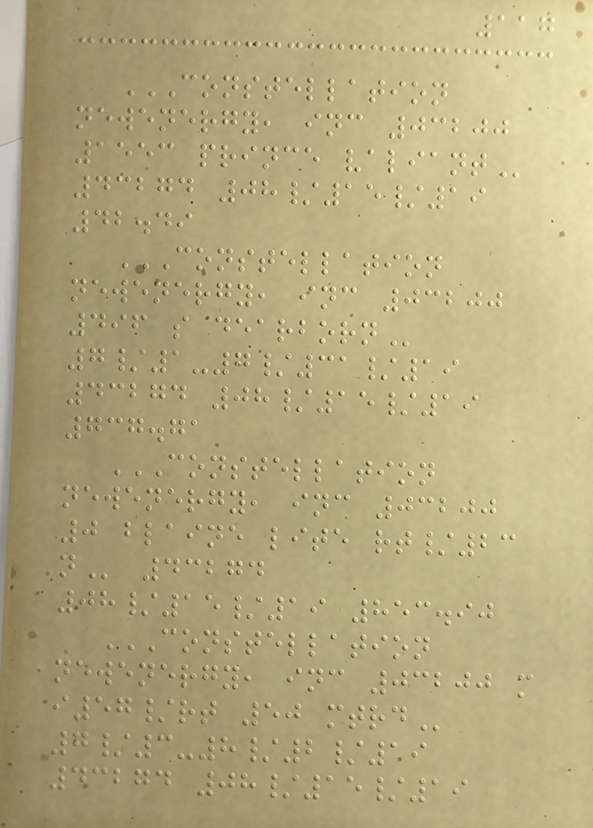117
CONSTELLATION
NEWENERGY, INC 03200
1553 PRINCE VALIANT
43274 08/15/19
42.49
CONSTELLATION
NEWENERGY, INC 03200
496 S DEARBORN
7/1-7/31/19
43274 08/15/19
737.71
CONSTELLATION
NEWENERGY, INC 03200
0 BLAINE LITE RT/23
N 43274
08/15/19 853.90
CONSTELLATION
NEWENERGY, INC 03200 M
I57/RT 50 MTRD
7/3-8/2/19
43274 08/15/19
